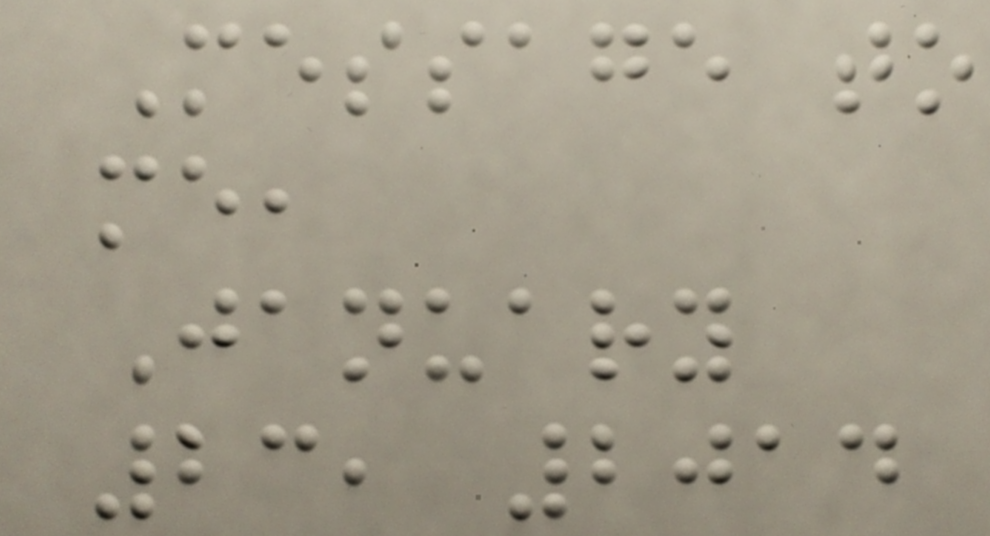Message to
me,
January
23, 2014
